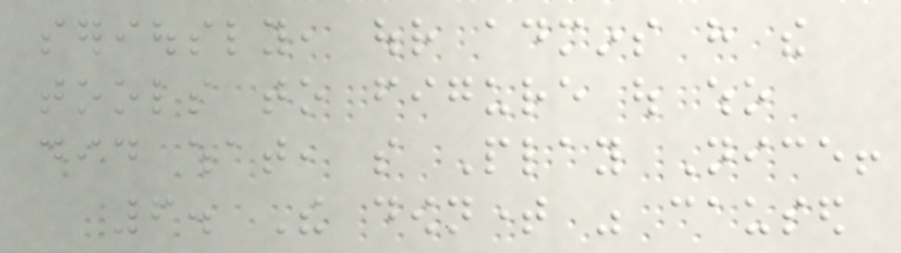seriously, our admins have the
tools to figure out who
did what, so Play Nice!
6. The downtime was caused
